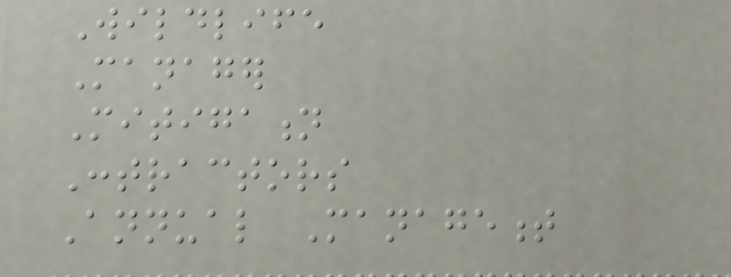Wildlife
Manager
Mitigation
Contractors
Annual Management
